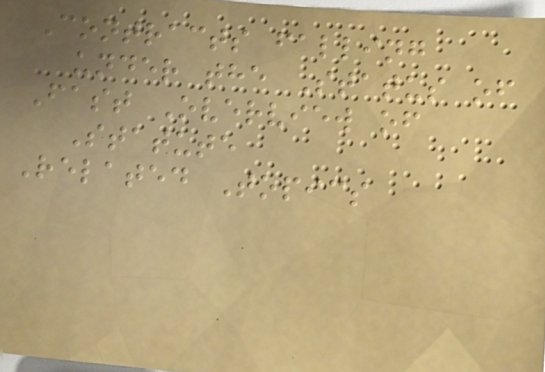Contracts falling
under the Status of
Fast Overview of
Statute
Related Topics
